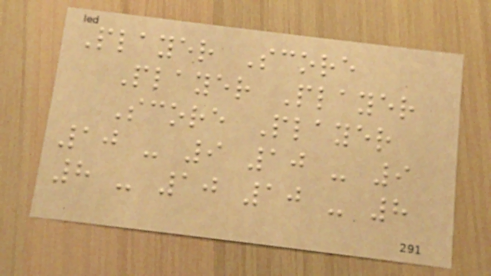Player Score
Player Player
Score Player
10 - 9 10 - 9
8 - 10 10 - 8
